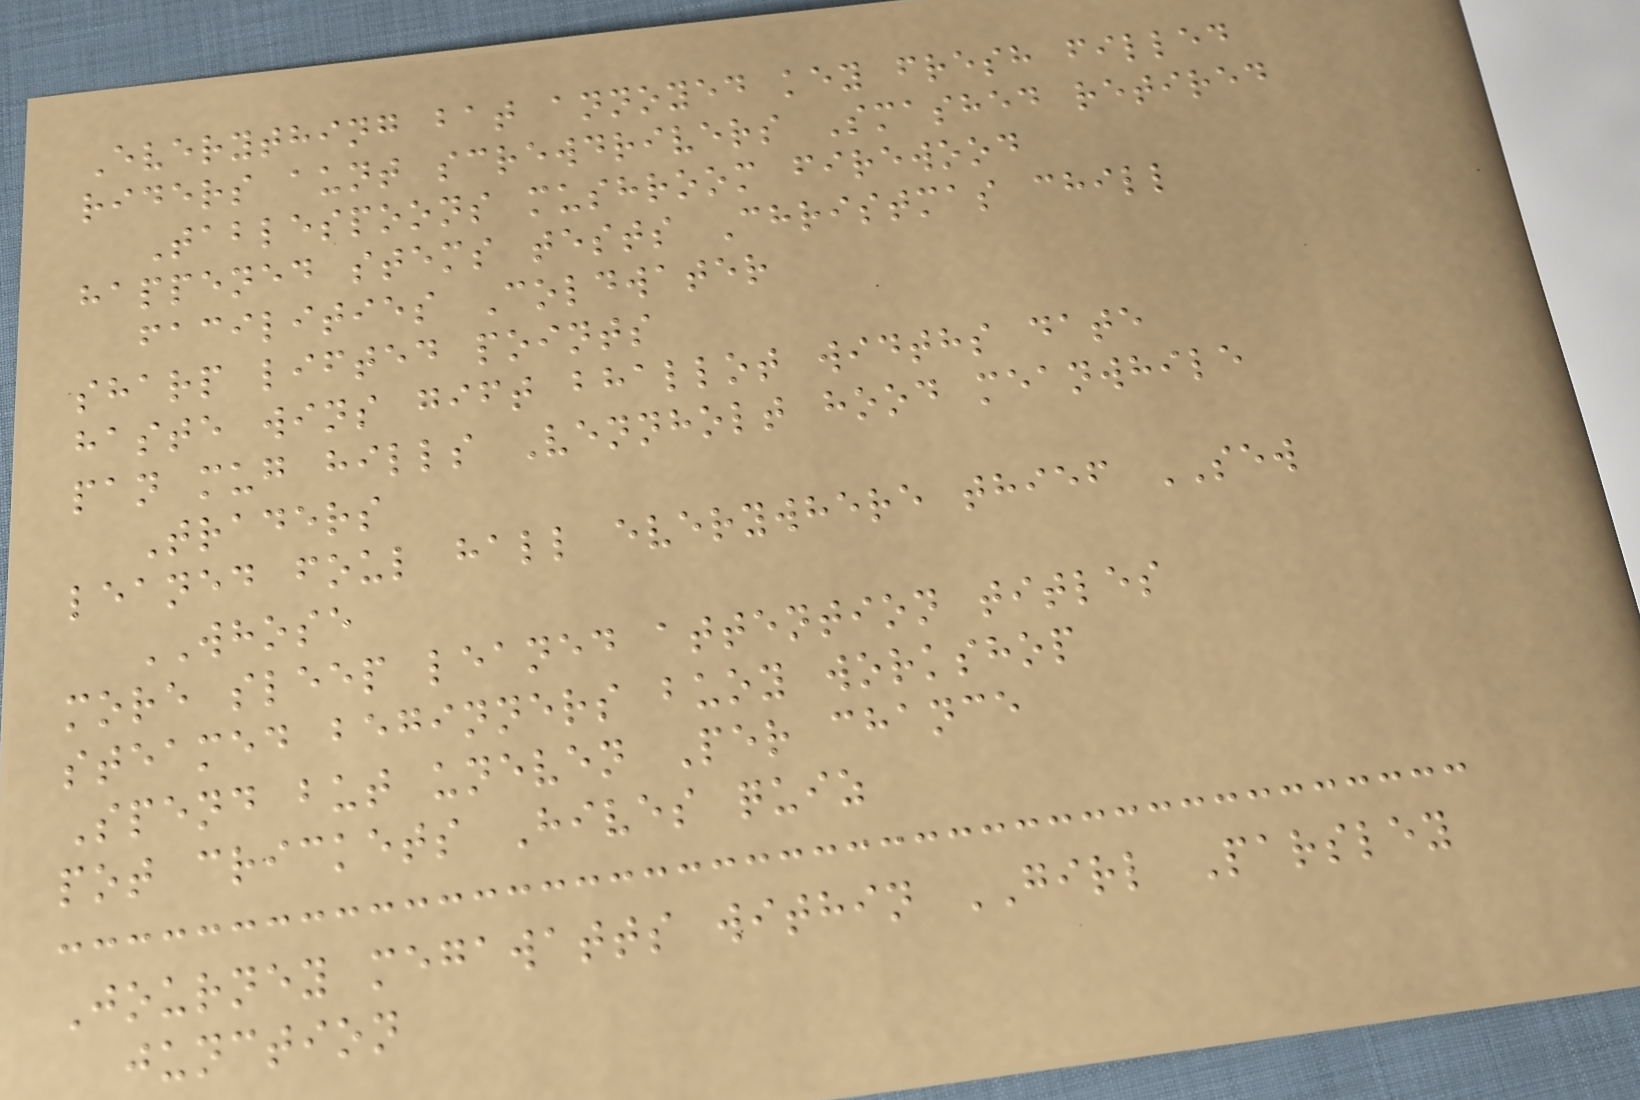Everything bat annoyed key fresh filled
riders aunt screwdrivers Smashed retired
Tablespoons mushroom firewood
happened stems tests Christmas chill
facilities Coldwater
sharp lifted points
haste wins gift bhallot widths date
pan mug hills Vennholt hood meanwhile
Traders
leaned foul hall everywhere thief SEW
WHOSE
more sleep leaned attention titles
steamed beginners buoy workshop
Spend but uneven Per chance
pot crickets Hives quiz
Journey megawatts within GIRL Parsley
junction
